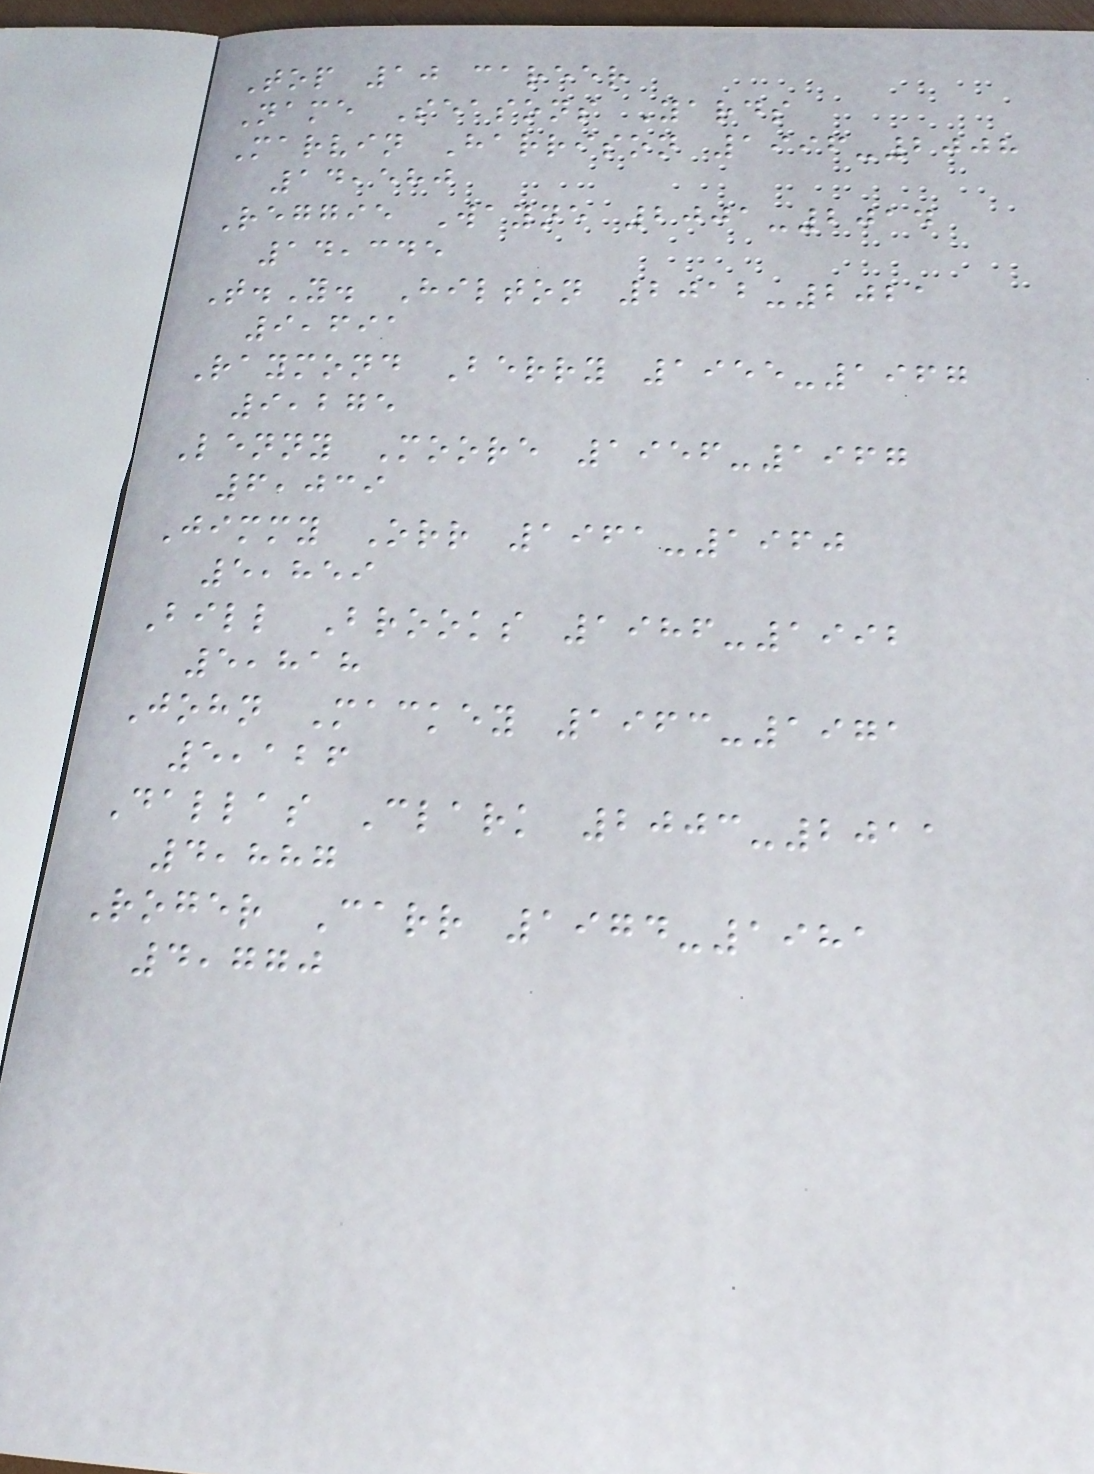Top 10 career
Name Seasons Yards
Marvin Harrison 1996-2008
14,580
Reggie Wayne 2001-2014
14,345
T.Y. Hilton 2012-2021
9,691
Raymond Berry 1955-1967
9,275
Lenny Moore 1956-1967
6,039
Jimmy Orr 1961-1960
5,859
Bill Brooks 1986-1992
5,818
John Mackey 1963-1971
5,126
Dallas Clark 2003-2011
4,887
Roger Carr 1974-1981
4,770
